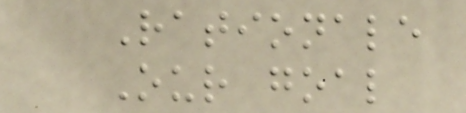Rationale
Our goal
